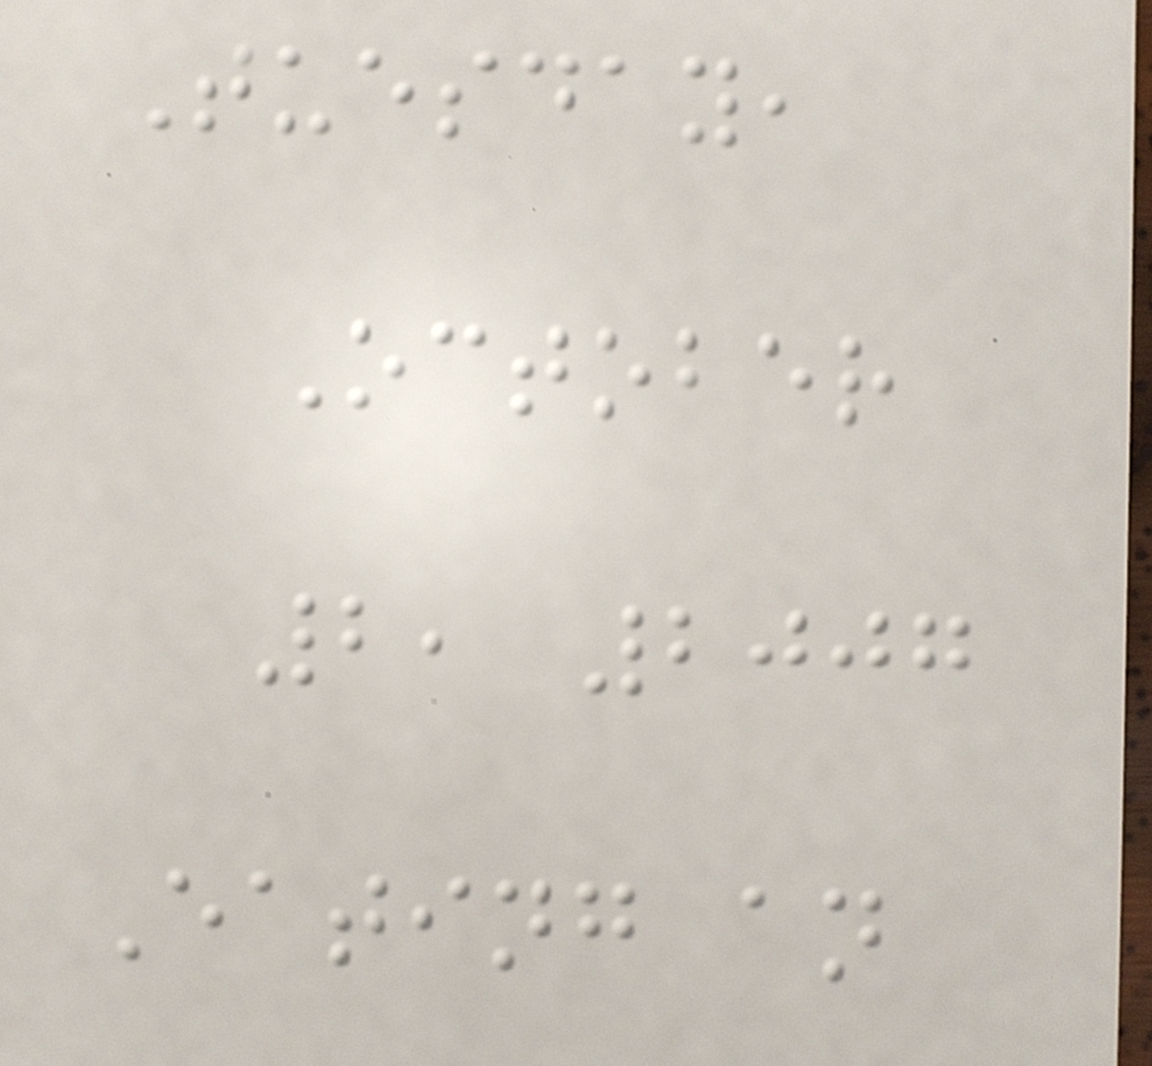Tuesday,
October
2, 2007
Eating an
